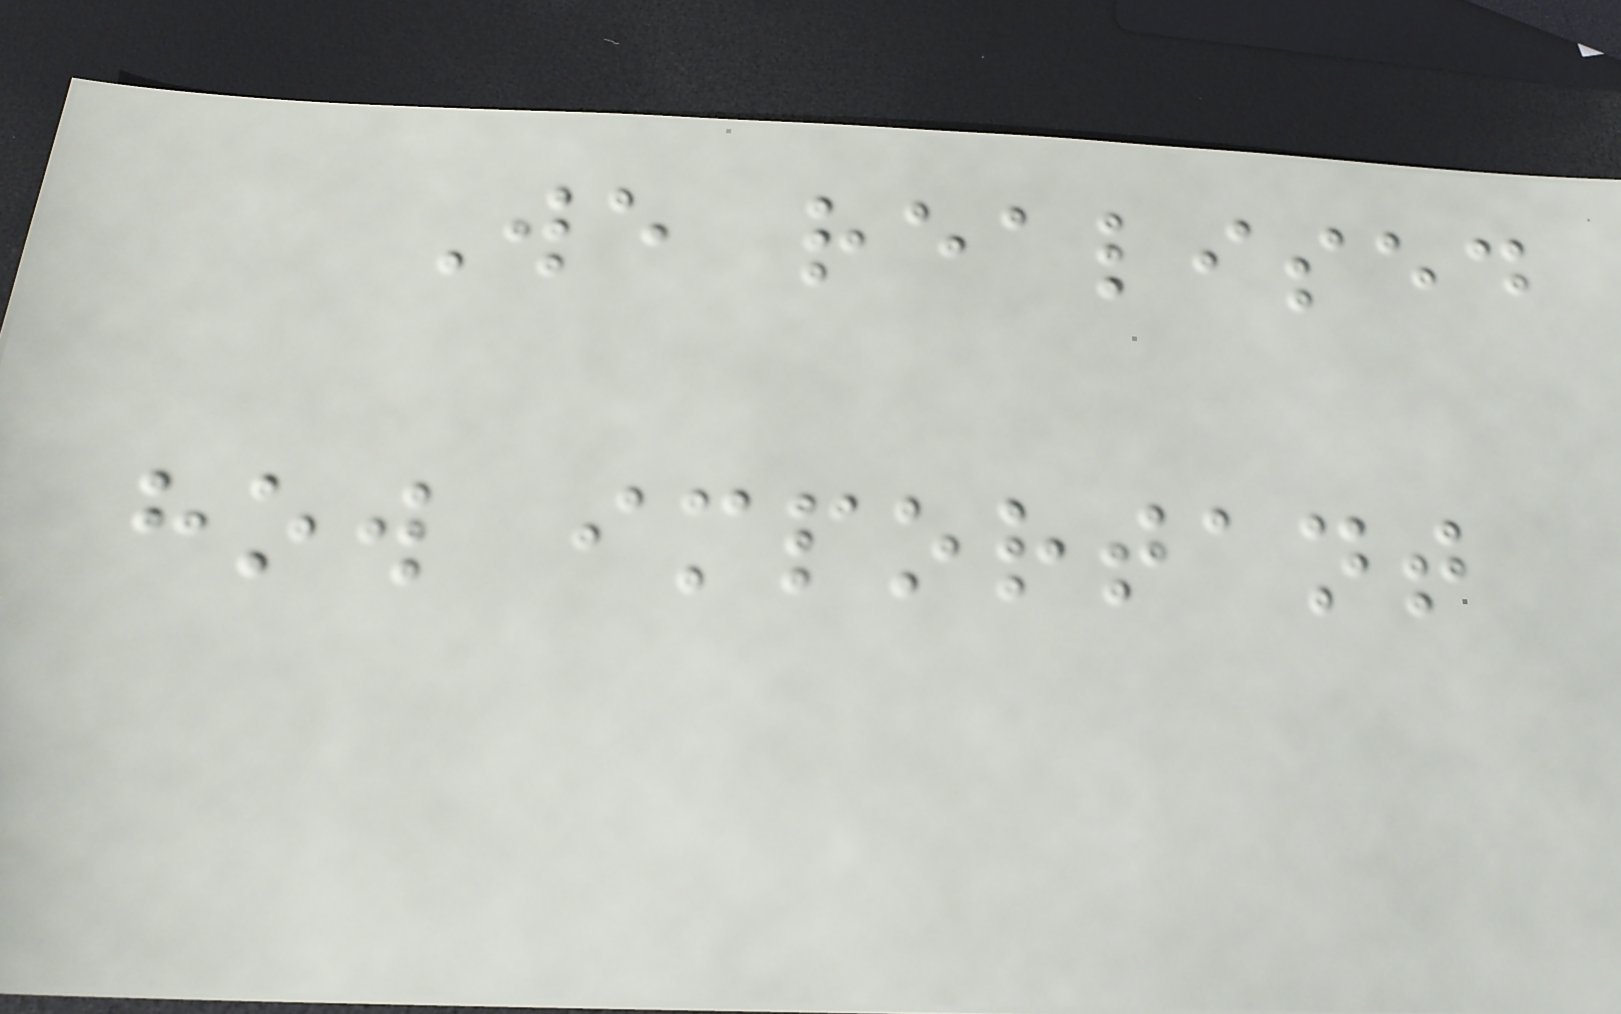We realised
how important
